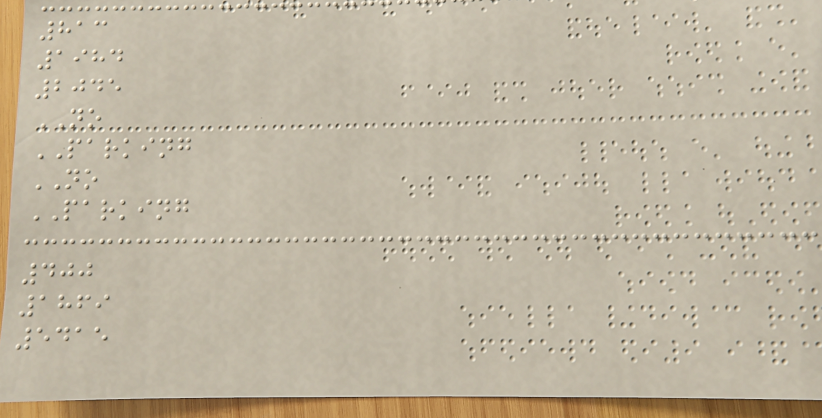813
1984
2045
NO
PARKING
NO
PARKING
400
1869
5415
